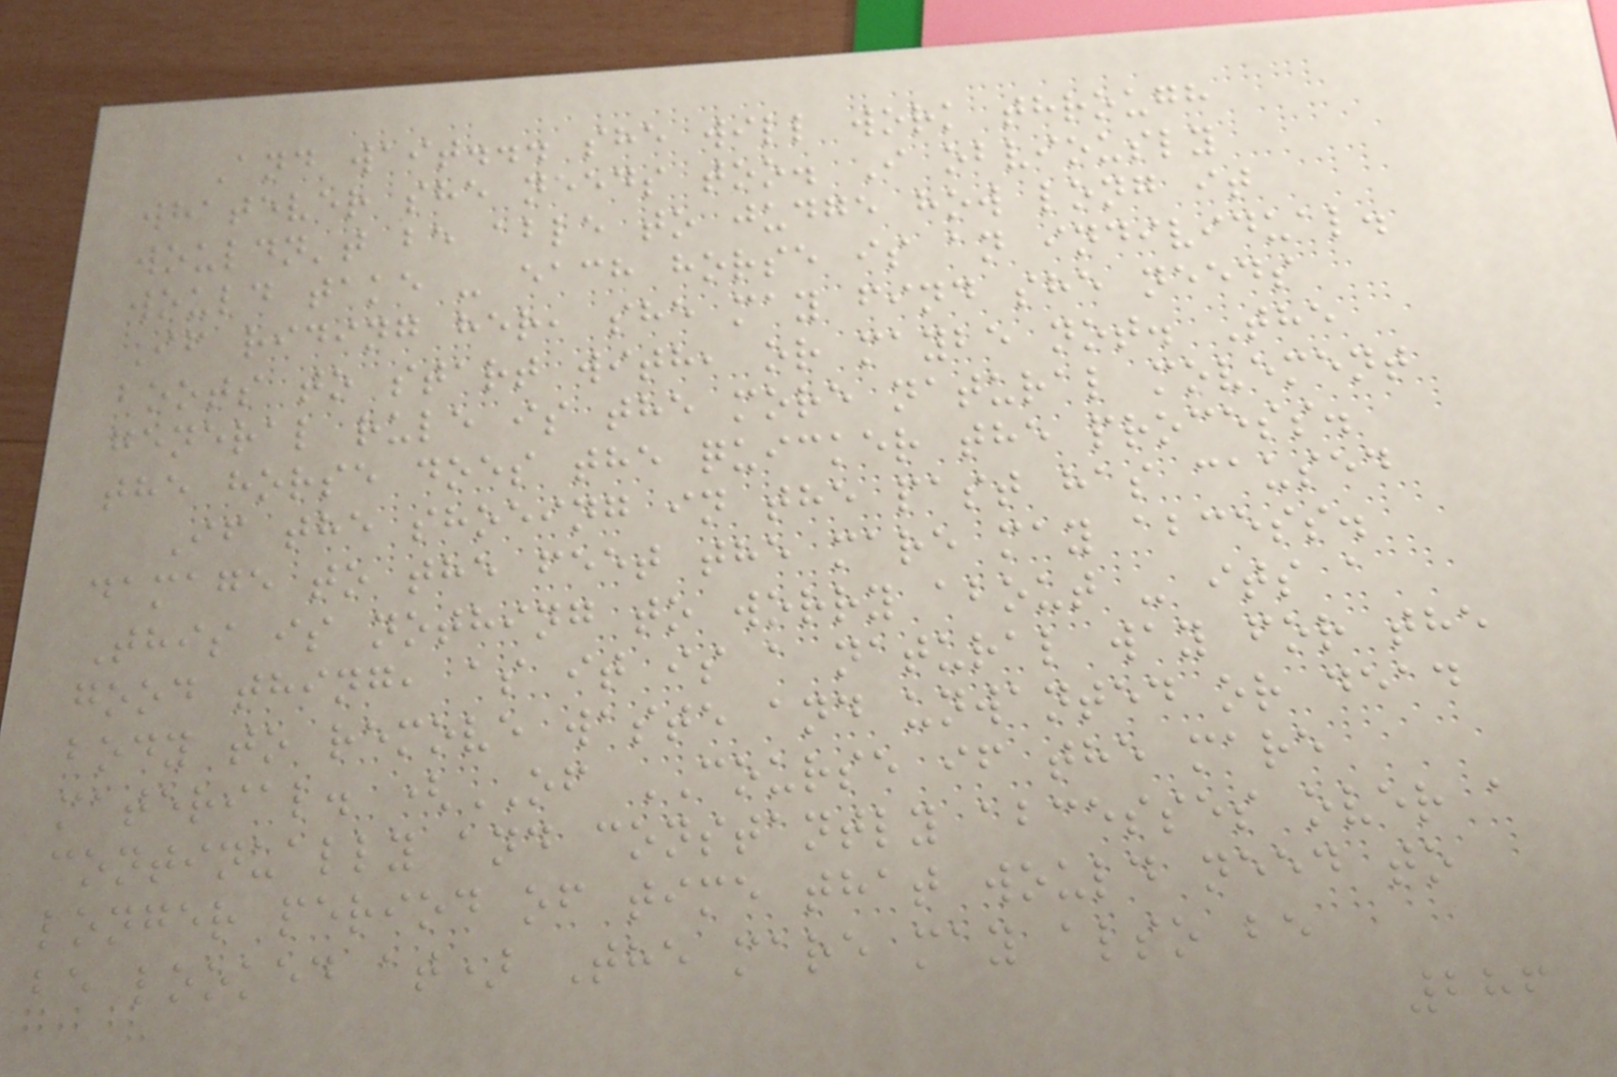And wait... she will work through
whatever she needs too. I obviously
wouldn't be able to judge how long it
would take - each horse is an individual.
If riding her, she may find she needs
boots to start with, or maybe not. The
general rule is the more natural movement
the horse does the quicker the process.
If the shoeing in the past has caused
damage to the feet the mare may abcess.
This is nothing to worry about - its a
good thing, as it is a natural way for the
body to remove waste and unwanted or dead
material. (OF COURSE if the mare
continually and constantly abcesses over a
longer period of time that would need to
be looked at) The mare may also be
286
